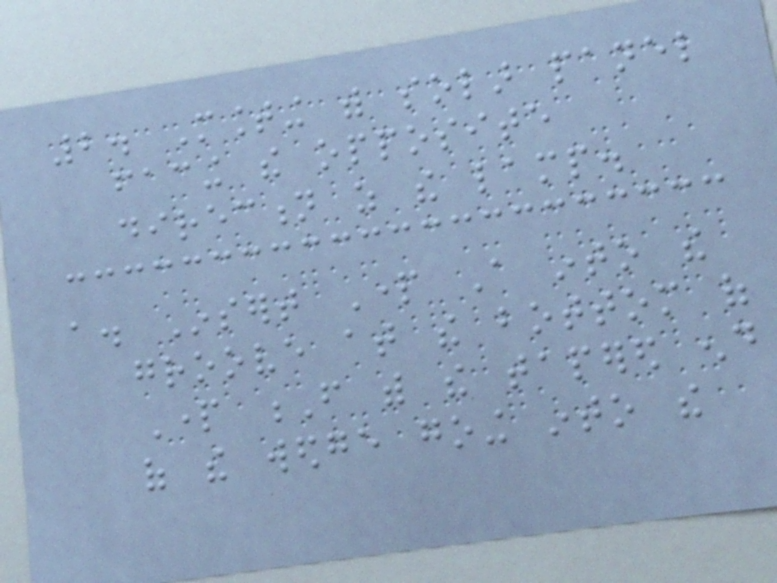2. Mounting with solar panel
facing the opposite
direction as the lamp.
a. Insert Part A into the
groove at the bottom of
Part F with the tapered end
of the wedge going into the
